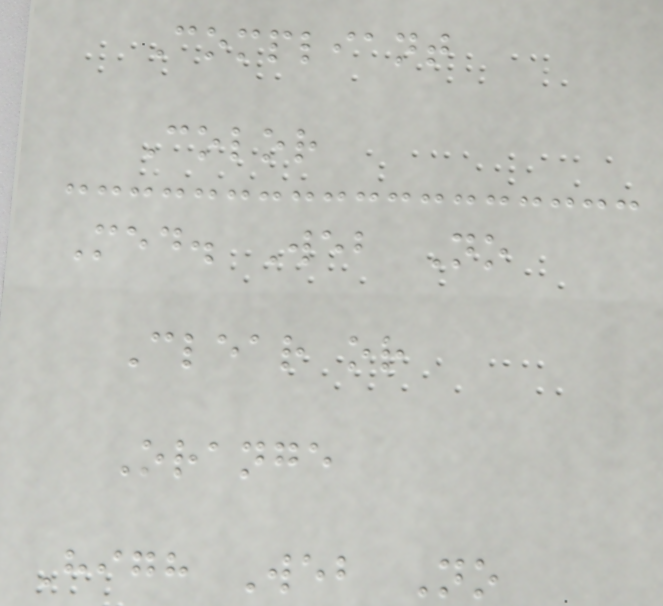Compliant
Color
Med. Web No
Clear or
Orange
High Web No
